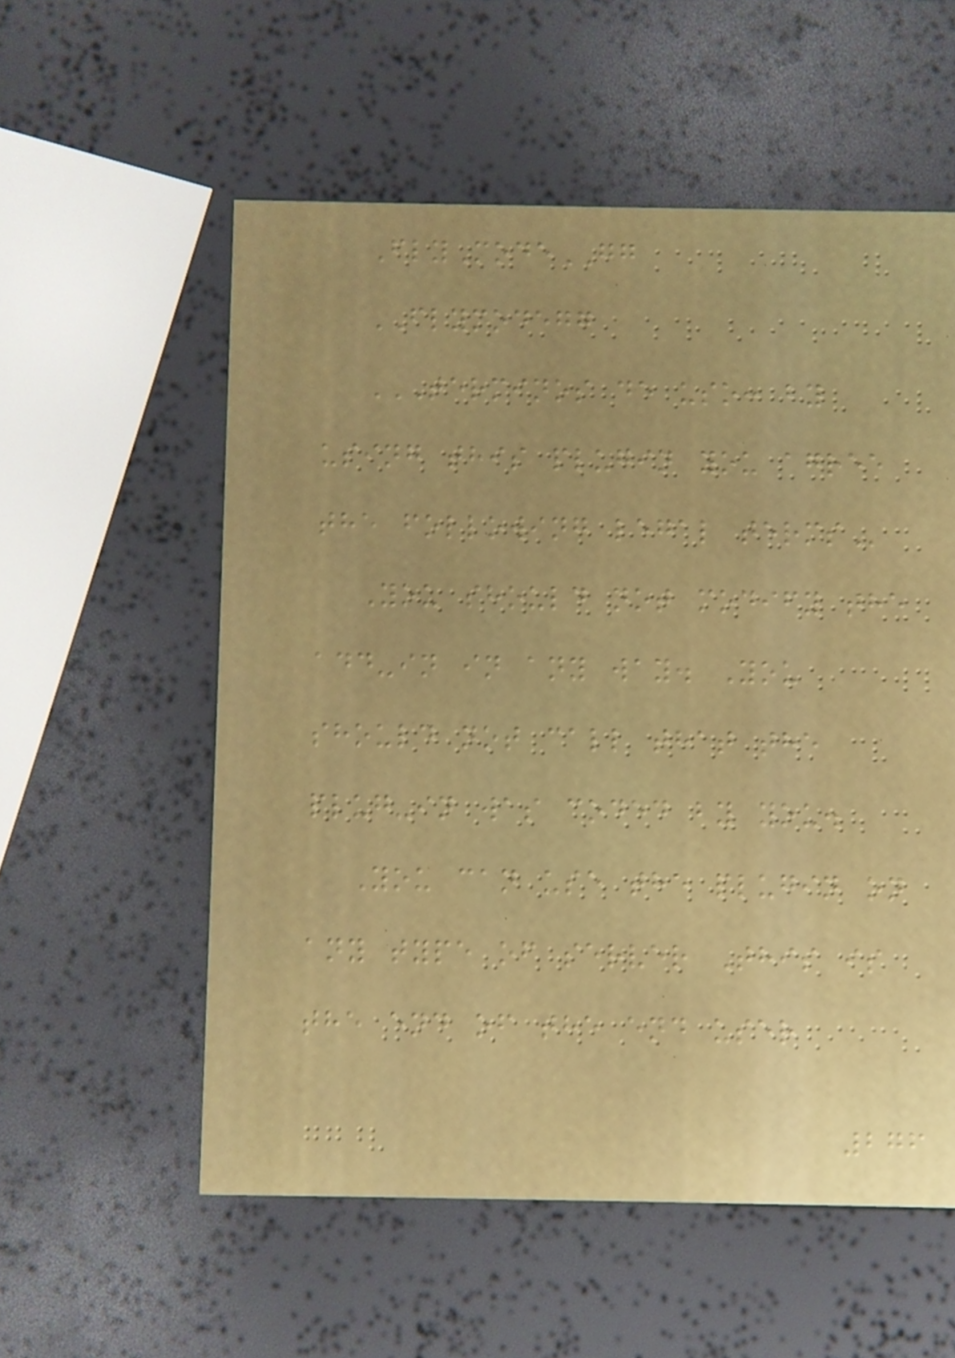FlyModeGG
FLYMODEGG
TERMINOS DE USO: BY
USING THIS PLUGIN YOU AGREE
THE FOLLOWING LEGAL TERMS
You should not modify the
add-in in any way. You
should not call that the
plug-in was coded by you.
You can use the plugin on
any type of server This is
the end of the end user
276
